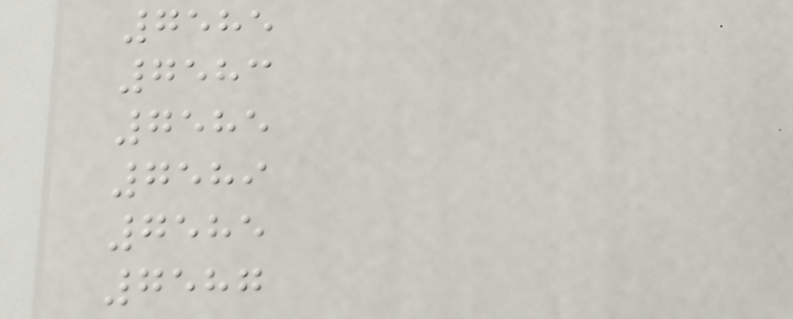7585
7583
7585
7589
7585
7587
